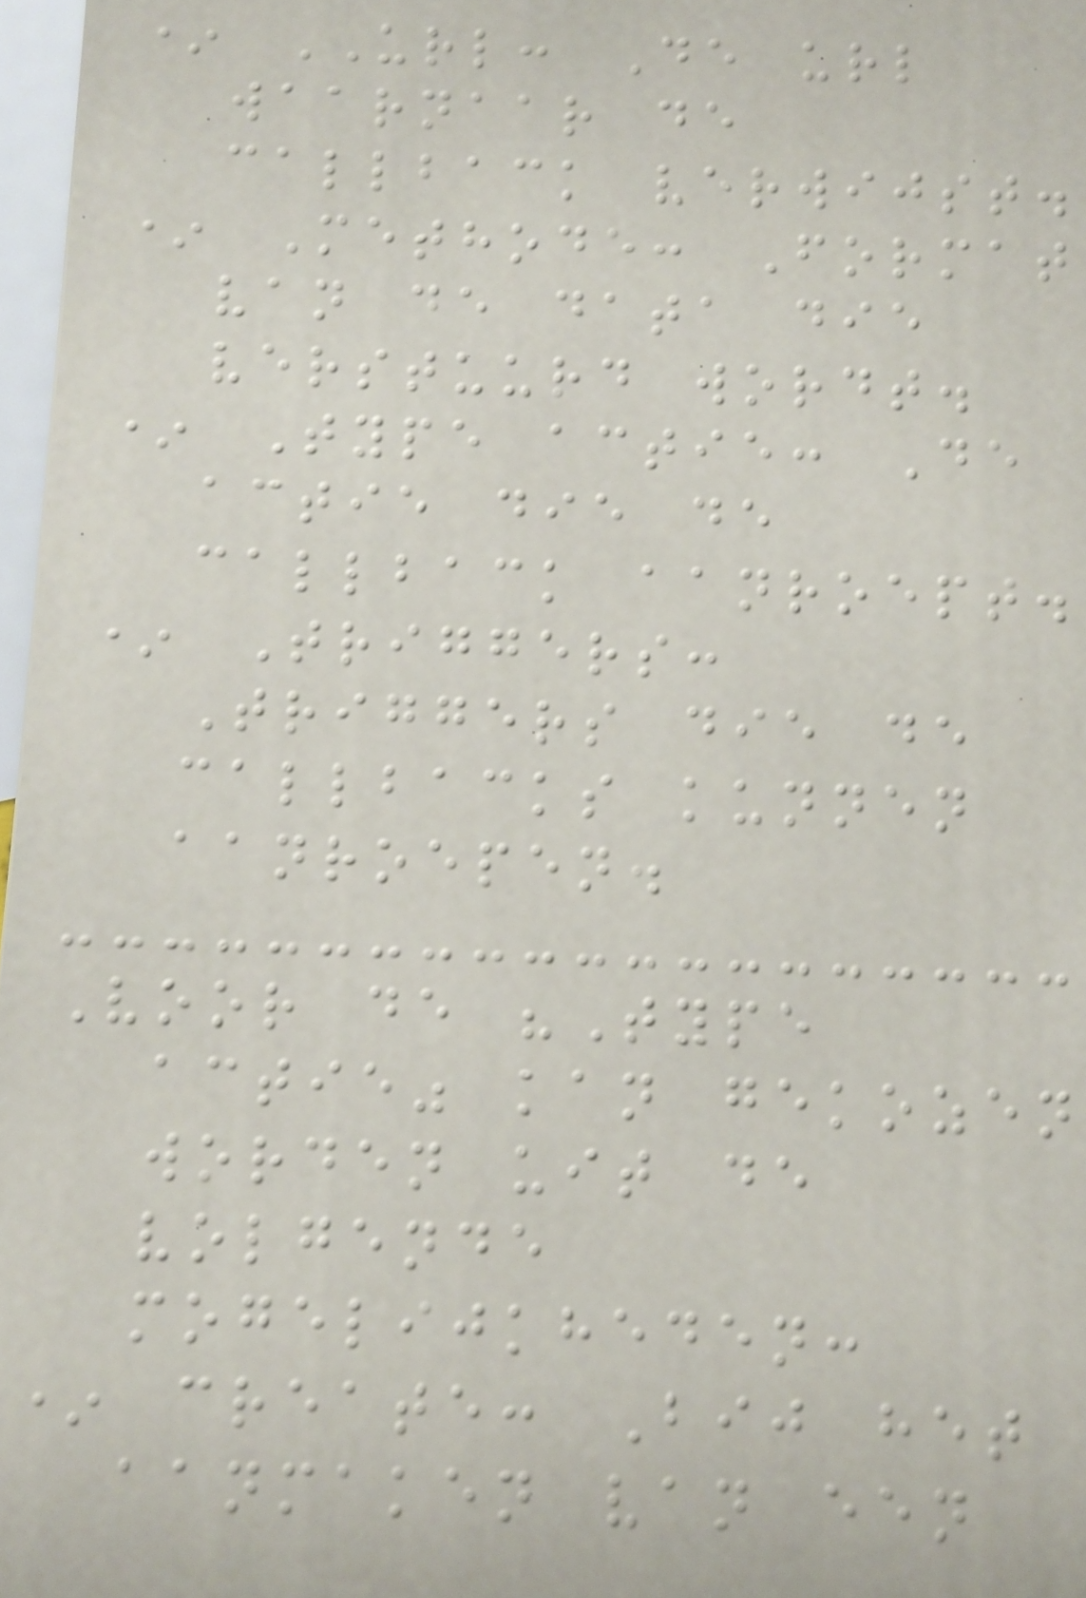* URL: De url
waarnaar de
callback verwijst.
* Methode: Format
van de data die
verstuurd wordt.
* Type actie: De
actie die de
callback aanroept.
* Triggers:
Triggers die de
callbacks kunnen
aanroepen.
Voor de "Type
actie" kan gekozen
worden uit de
volgende
mogelijkheden:
* create: Bij het
aanmaken van een
